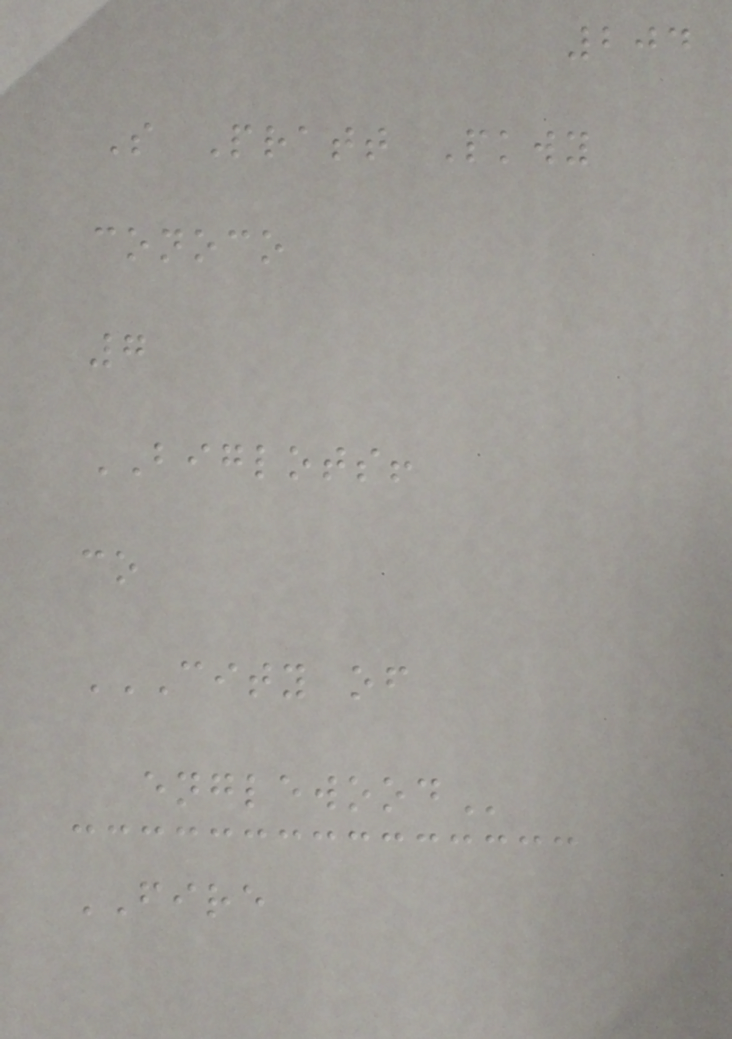204
S Pratt Pkwy
conoco
7
BIGLOTS!
co
CITY OF
ENGLEWOOD
FIRE
